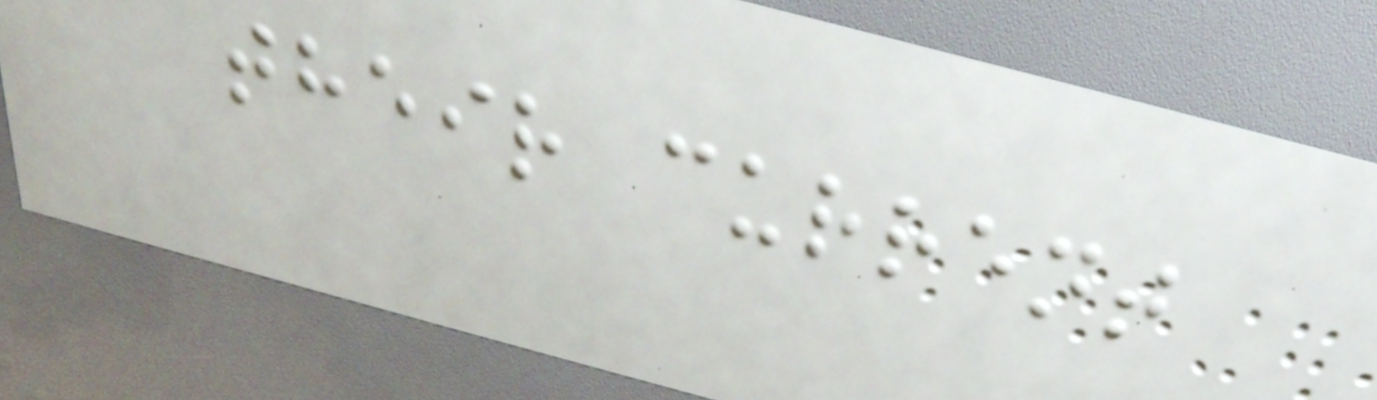their current
